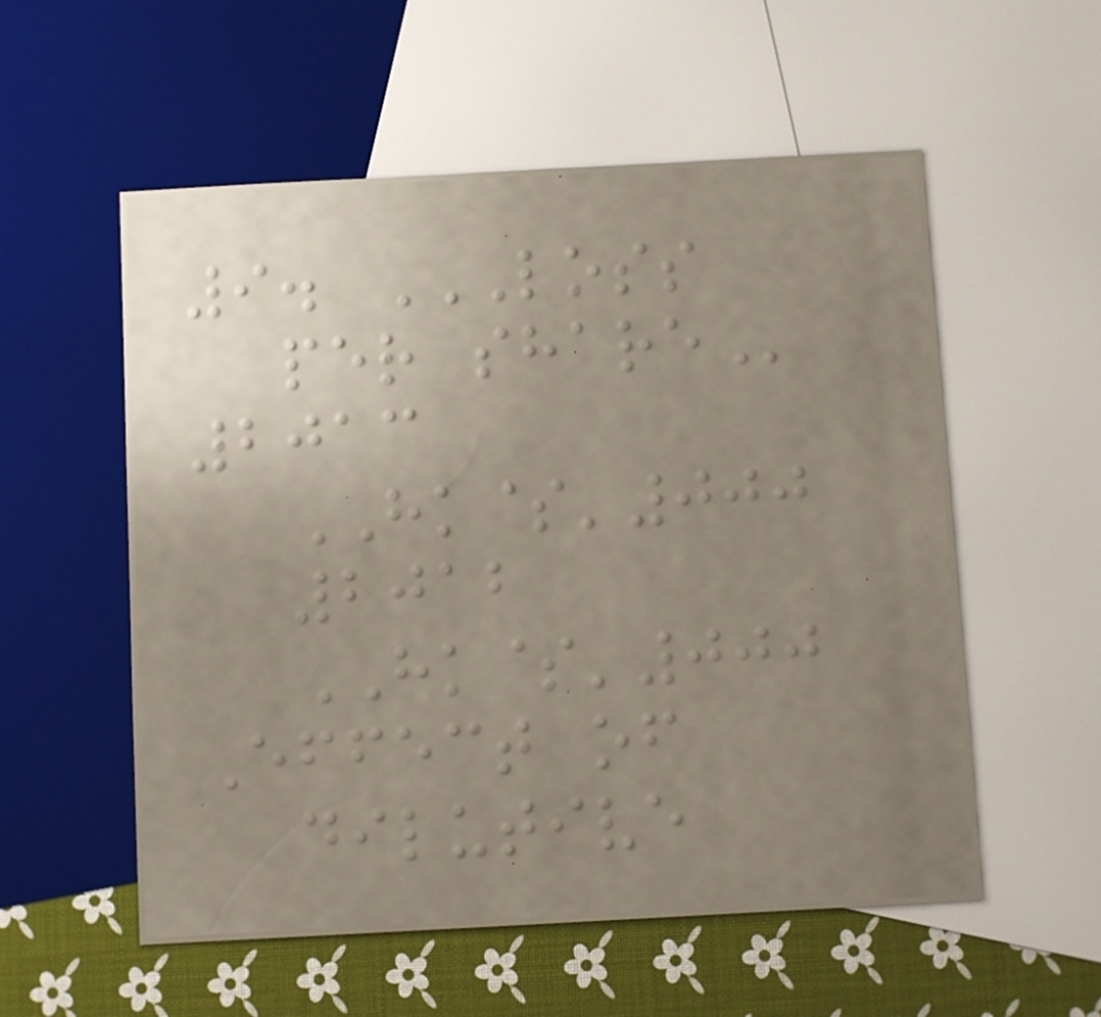9. LOSS
PER SHARE
2013
HK$'000
2012
HK$'000
Effect of
dilutive
